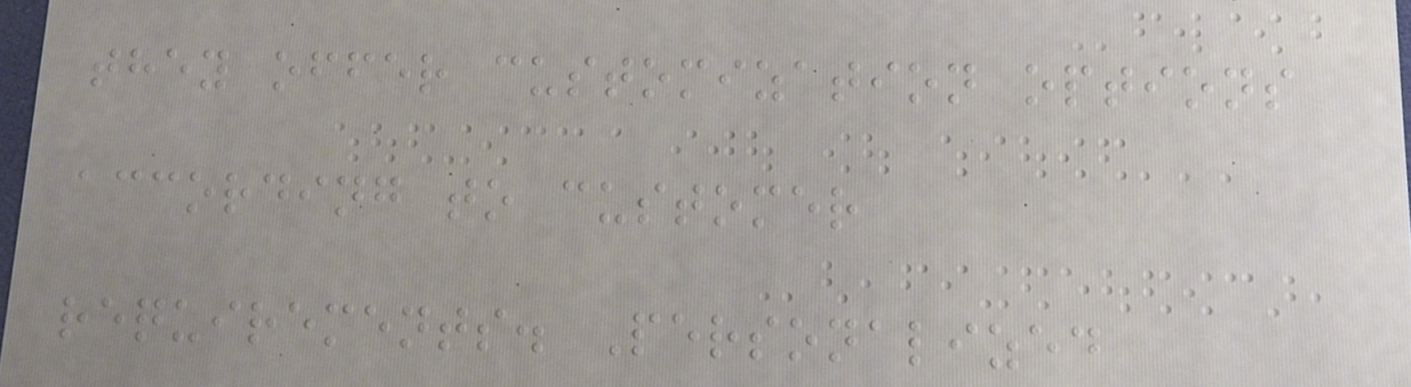they offer customization options
according to customer
requirements. Personalized
